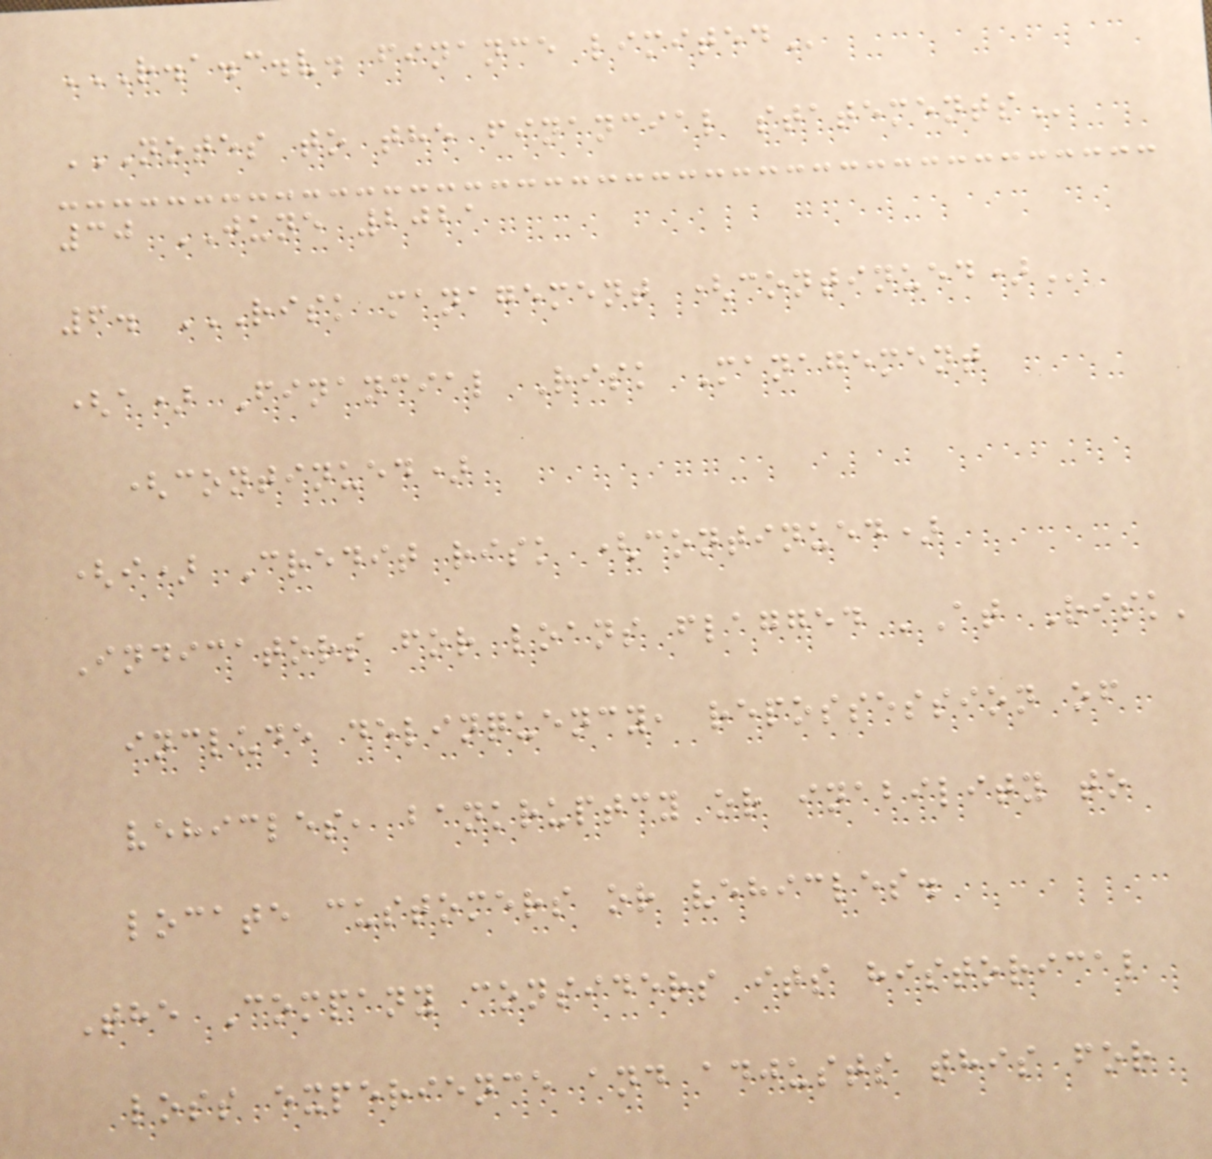R.A.C.V. FINANCE LIMITED
NOTES TO THE FINANCIAL STATEMENTS
30 JUNE 2021
6. RISK MANAGEMENT (CONTINUED)
(a) Financial Risk Management
(continued)
(i) Credit risk (continued)
Indicators for loans flagged 'At Risk'
include delinquency, repossession of
vehicles, bankruptcy or inability to
locate customers or vehicles.
The Company considers its historical
loss experience and adjusts this for
